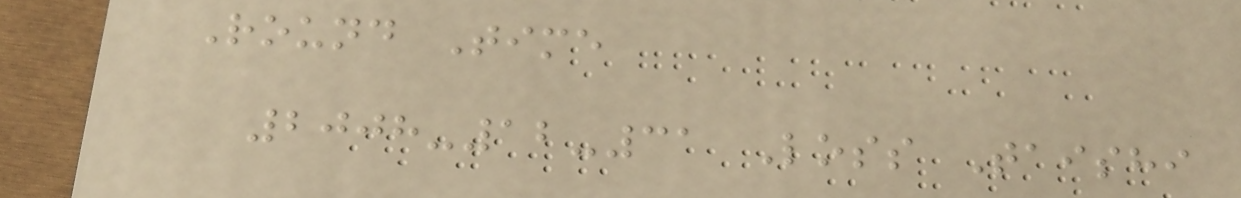Round Time
2008-12-31 Loss Taishi
